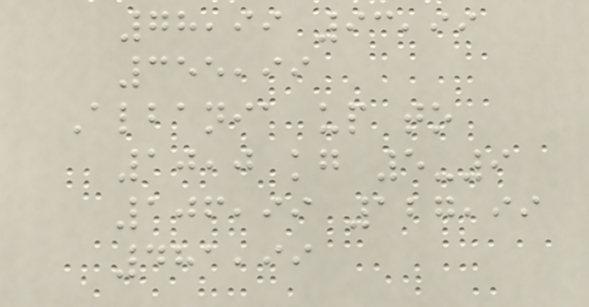78,99 93,99
355,99
Albania up to
10,0 kg 5-9
106,99 127,99
481,99
